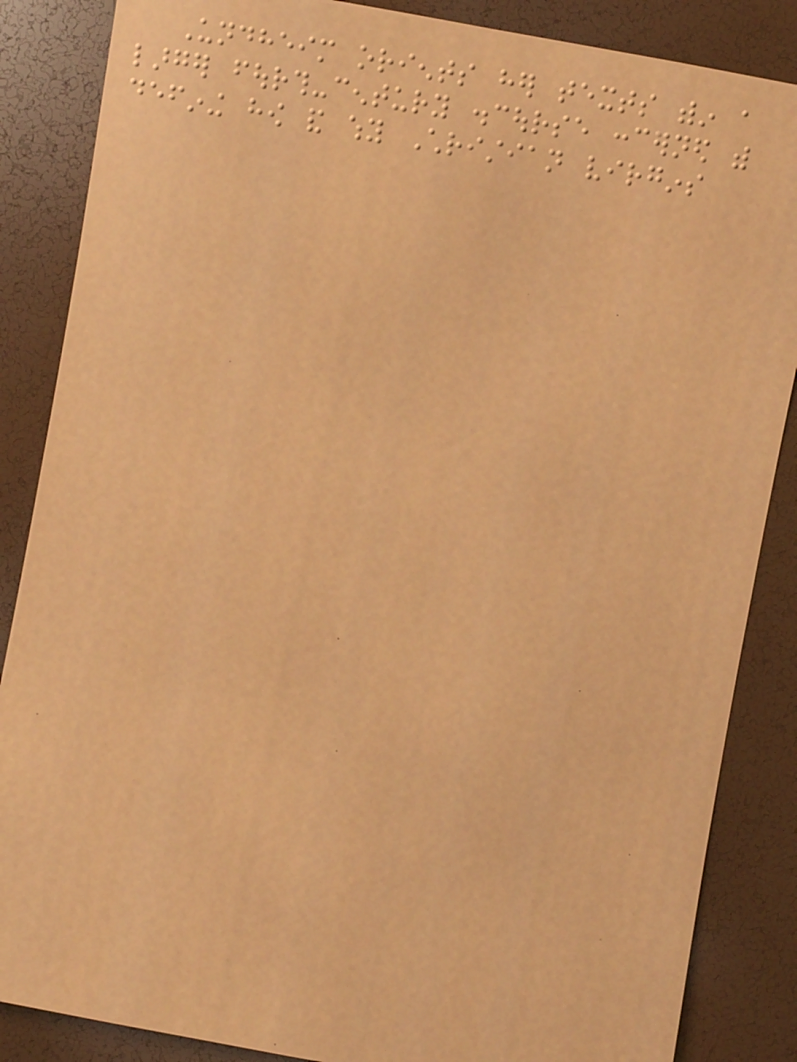Undheim orients her texts within a
larger fourth-century discourse concerned with
defining how and why Christian virgins
